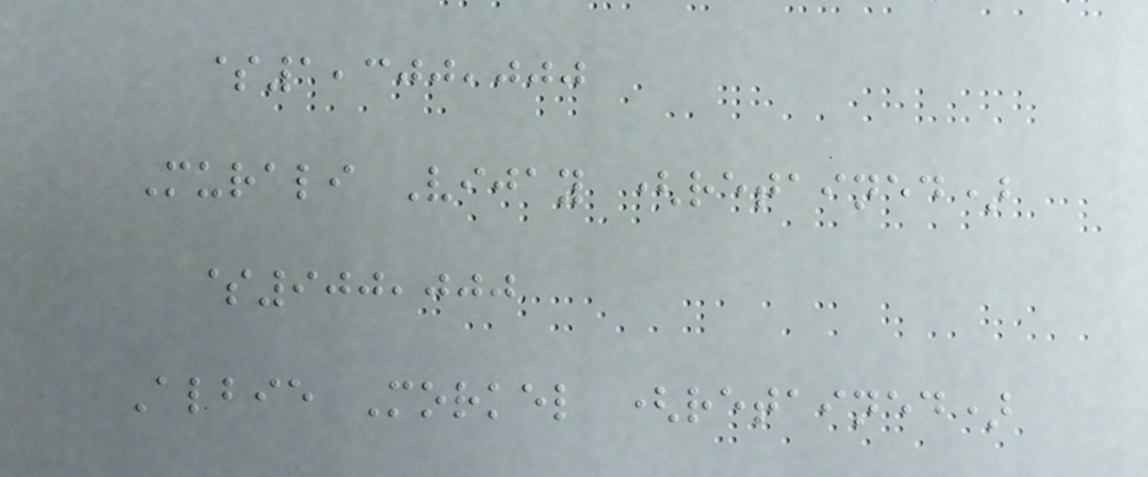$1,300,000
Murali Vijay (retained)
$900,000
Albie Morkel (retained)
